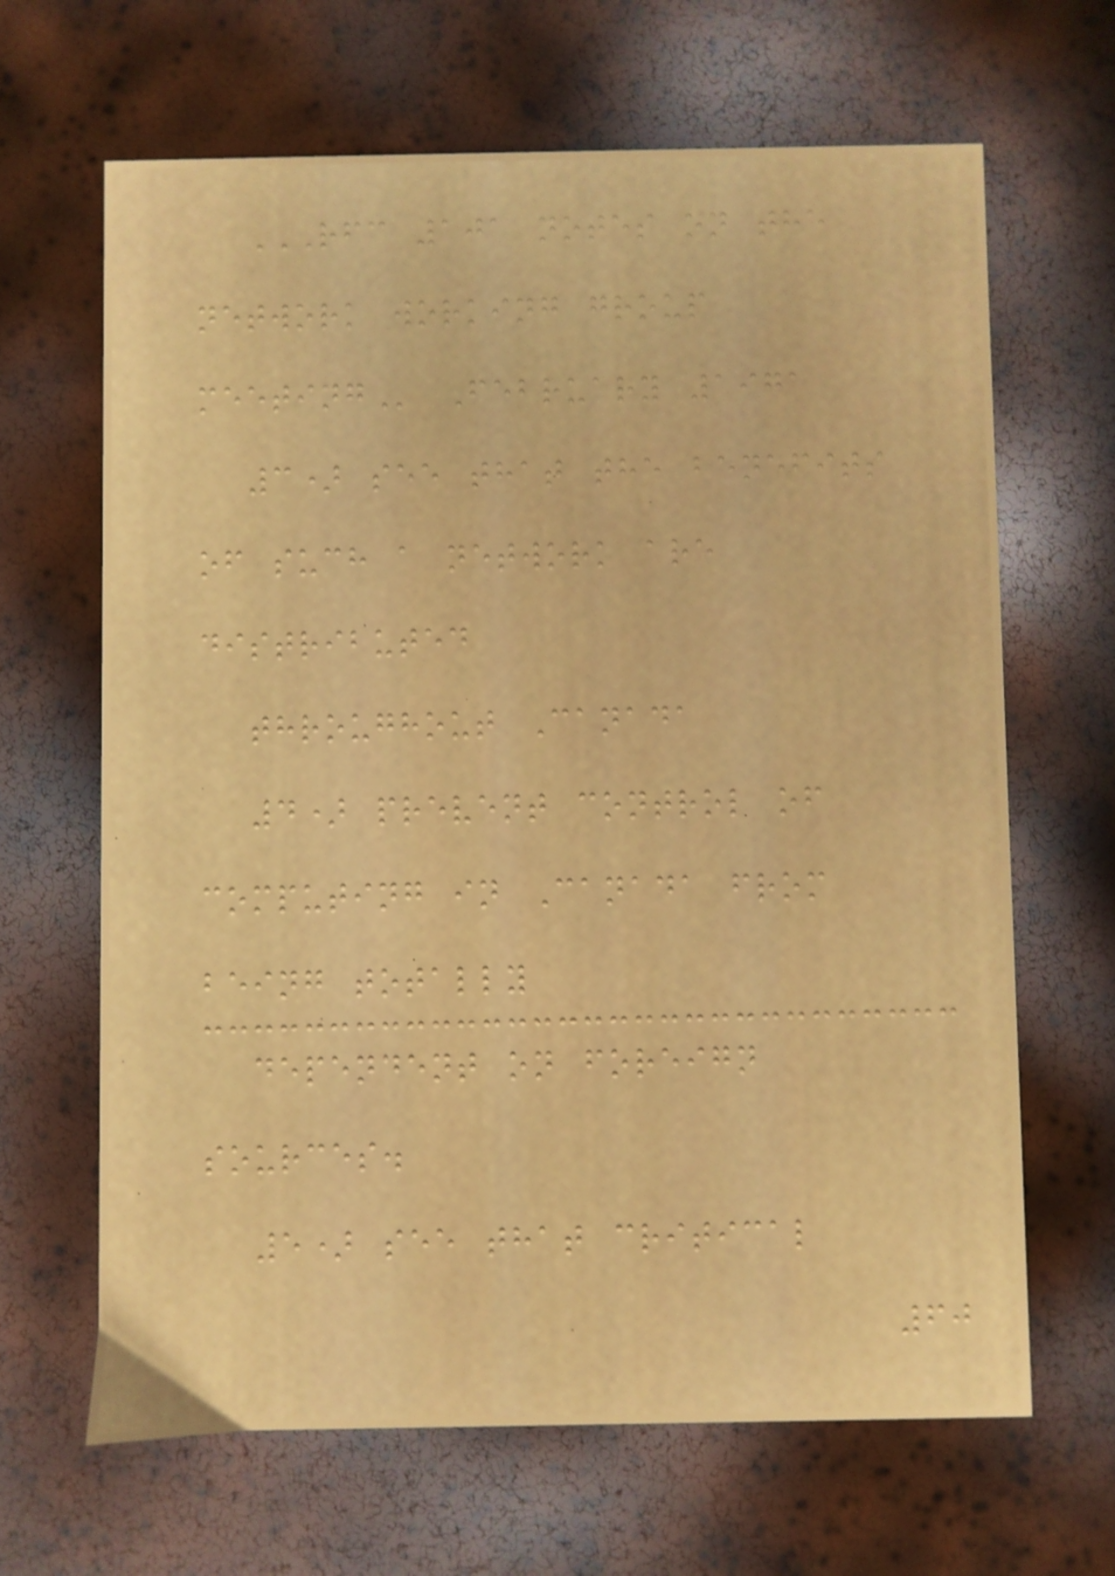RFC 101 NOTES ON THE
NETWORK WORKING GROUP
MEETING February 1971
3) see that the benefits
of such a network are
distributed
throughout Canada
4) prevent control of
computing in Canada from
being totally
dependent on foreign
sources.
5) see that critical
60
